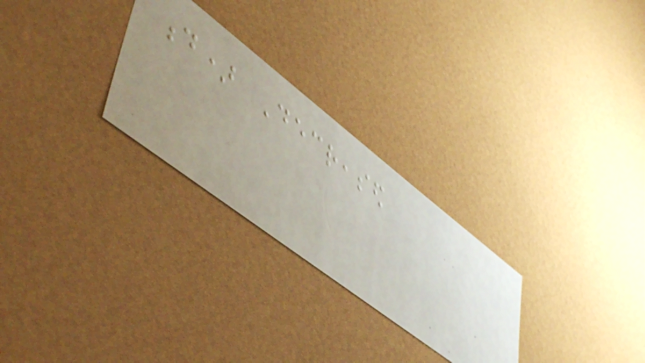d) Decreased
